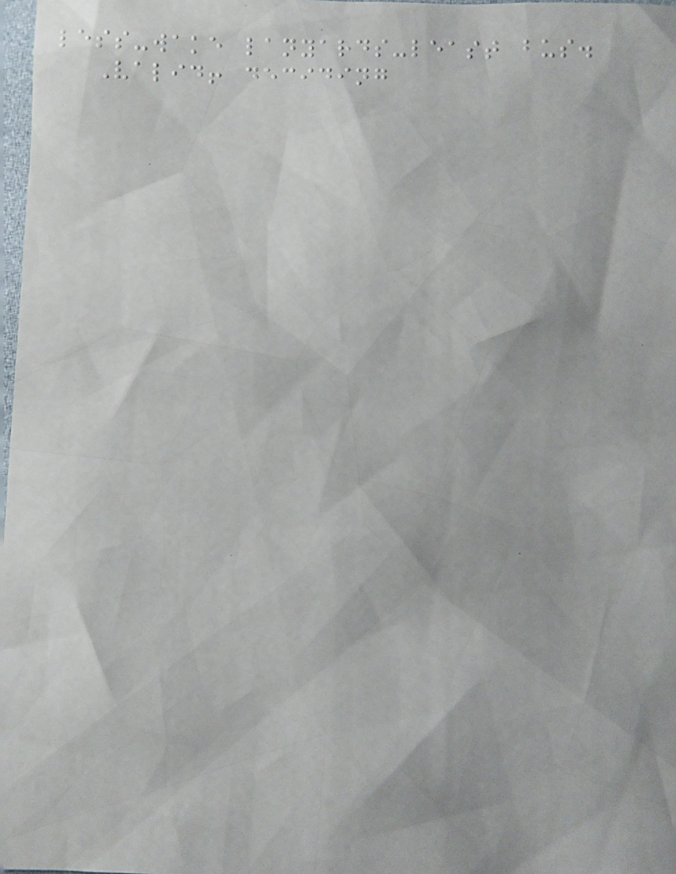less-wake lanyards-least bus.
Valid! deciding
